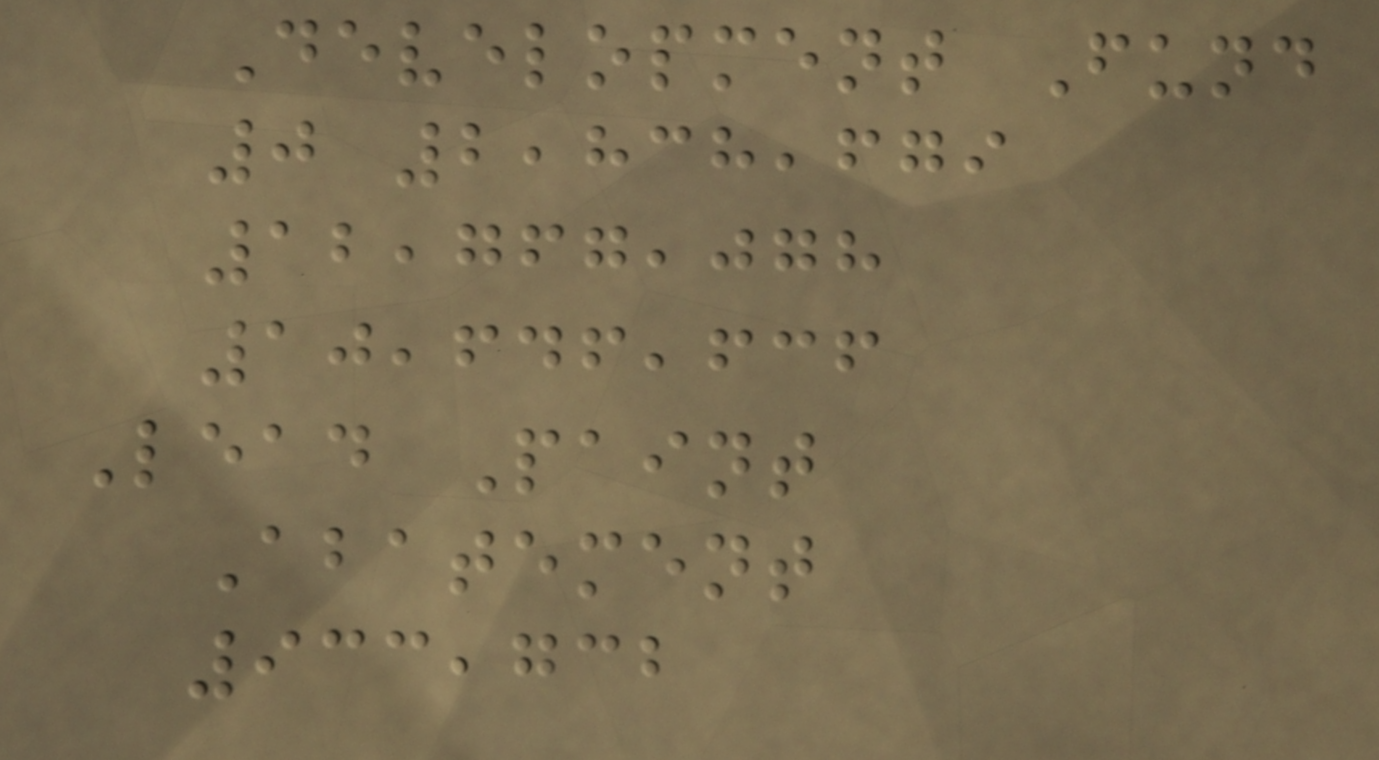Development Fund
0 2,838,679
12,767,078
10,646,636
Lead Paint
Abatement
933,732
